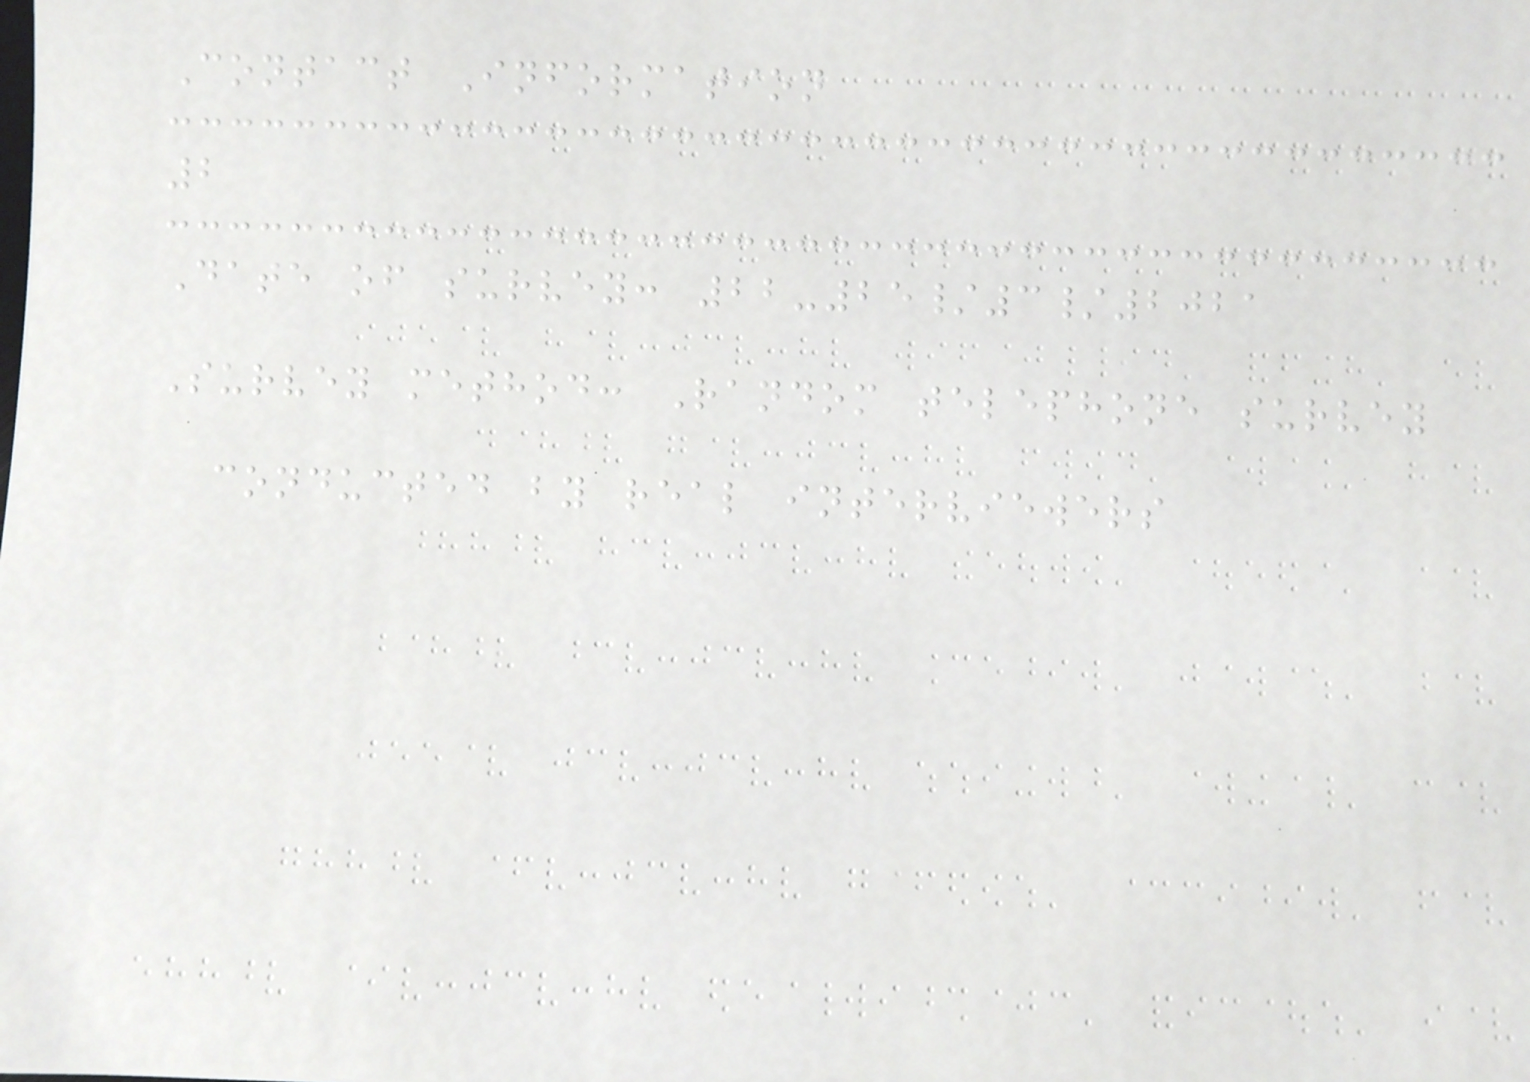Contact Information
2
Date of survey: 22-25/3/2021
Survey method: Random telephone survey
conducted by real interviewers
